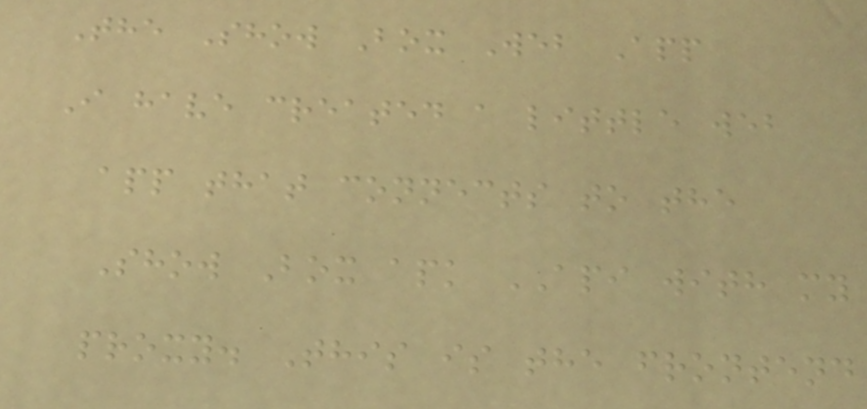The Show Box Web App
I have created a little web
app that connects to the
Show Box apk API with my
proxy. This is the frontend
